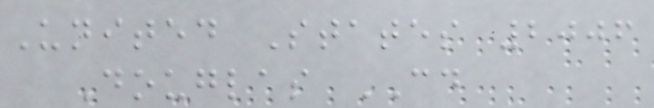United States 2006
Douglas CD
